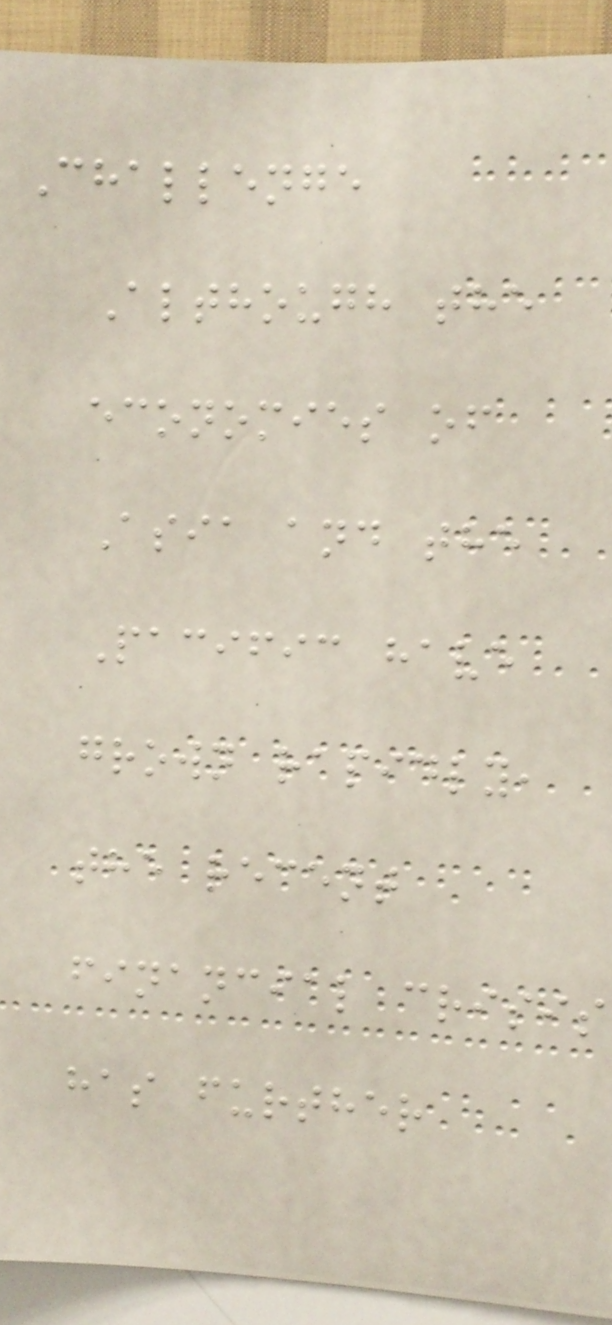Challenge
Although the
economies of
Asia and the
Pacific have
grown rapidly,
the recent
financial crisis
has further
